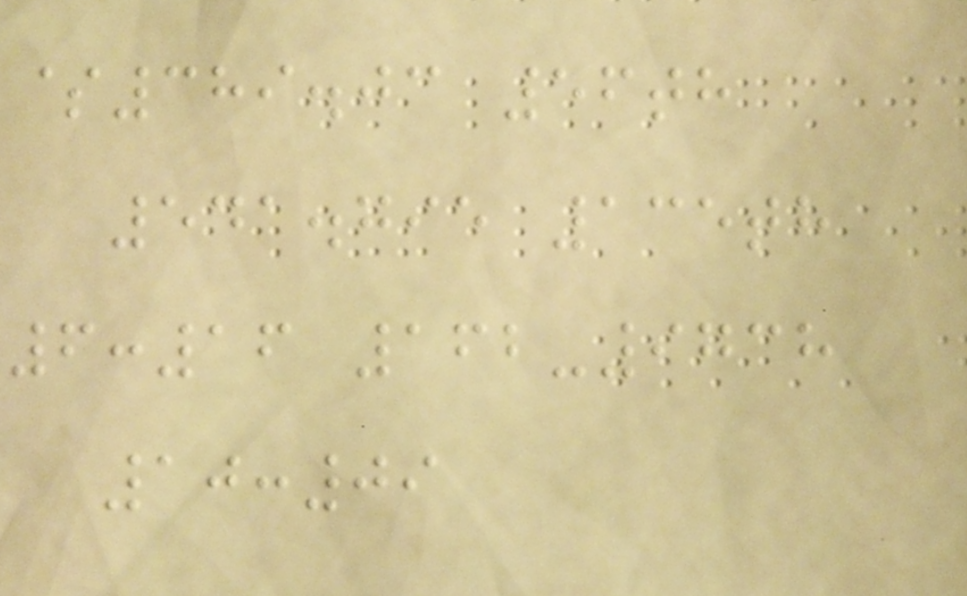$389.03 56th
541.795 135th
6:16 162-9738
10:09
